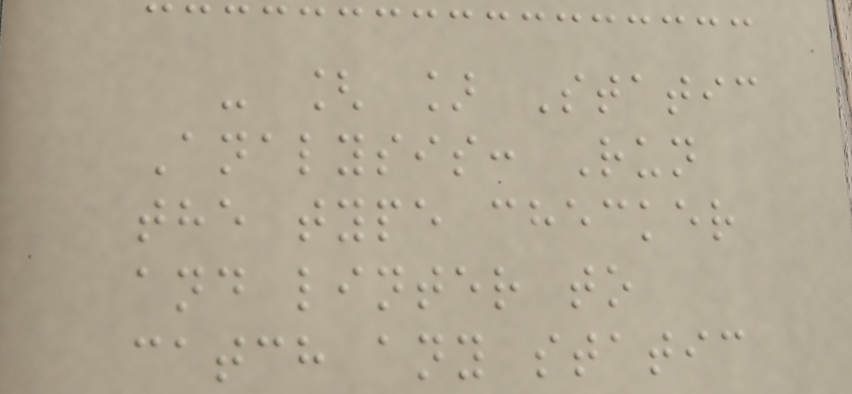- [ ] Static
Analysis: Run
the type checker
and linter to
catch any static
